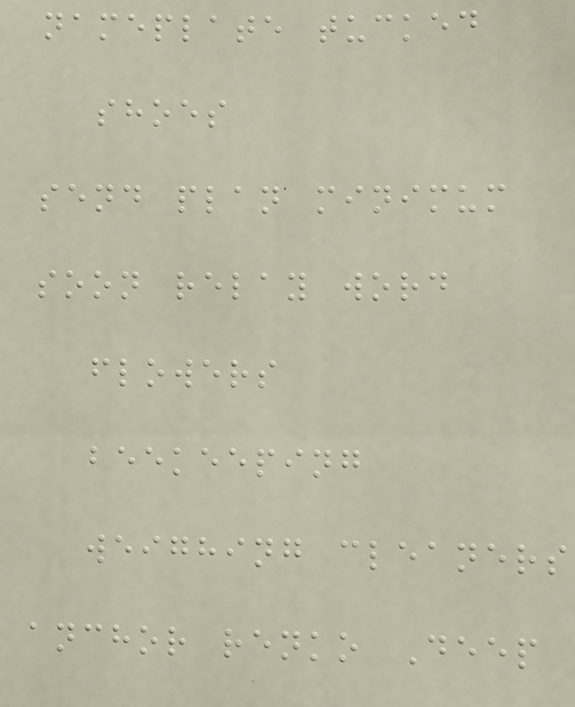nameplate tucked
shoes
send plan minimum
soon relay word
flowers
beekeeping
weighing cleaners
anchor renko Deep
